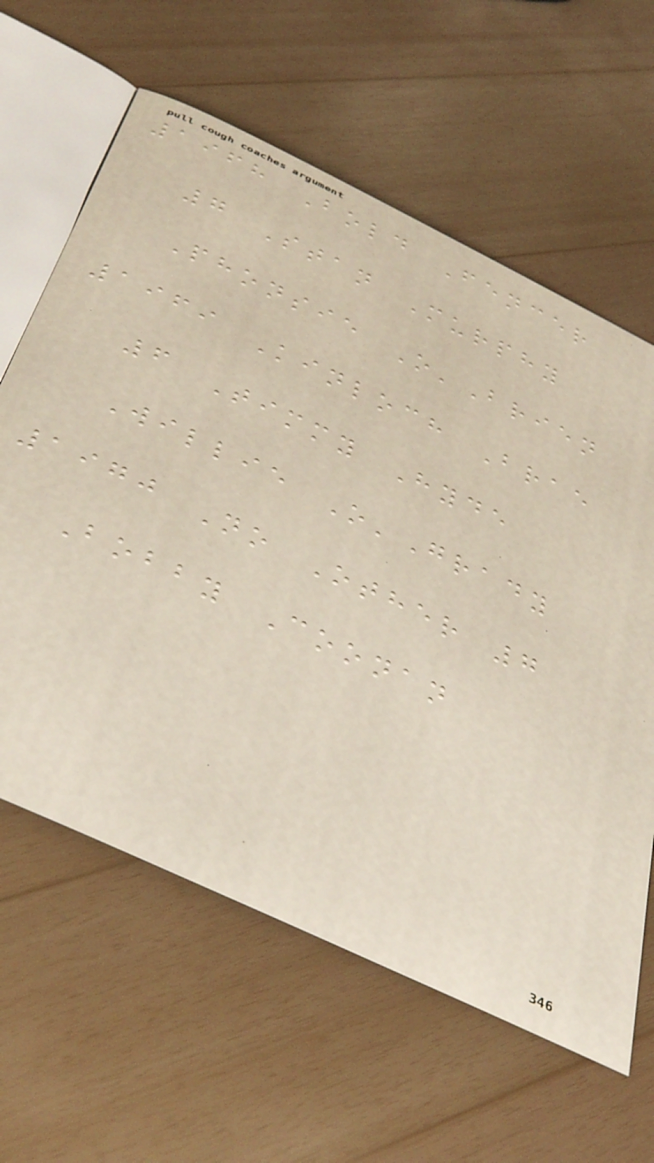1968 Bold Fencer
7 Stan Murphy
Phonsie O'Brien
1969 Kinloch Brae
6 Timmy Hyde
Willie O'Grady
1970 No Other 7
Bobby Coonan
